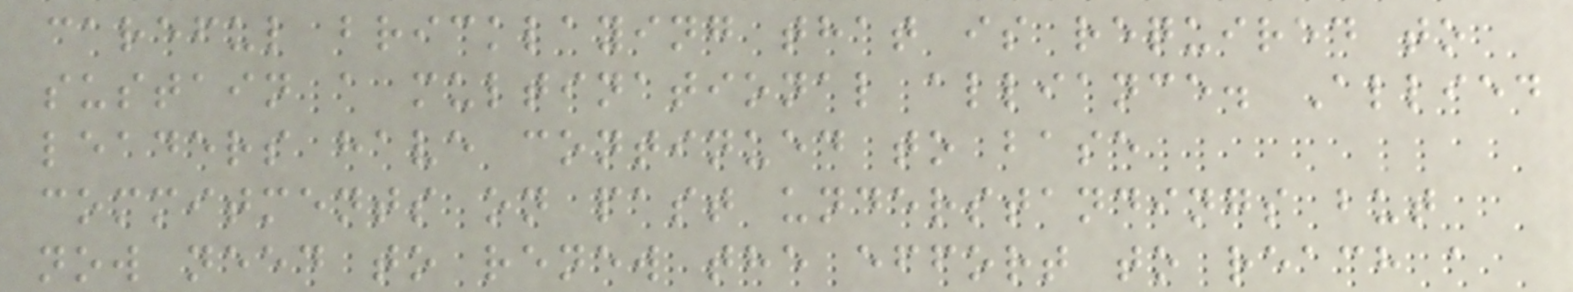careful bricklaying that is required to
sustain a multinational alliance. Allied
leaders have continued to base
commitments on past understandings but
now need to renew the effort to reach a
